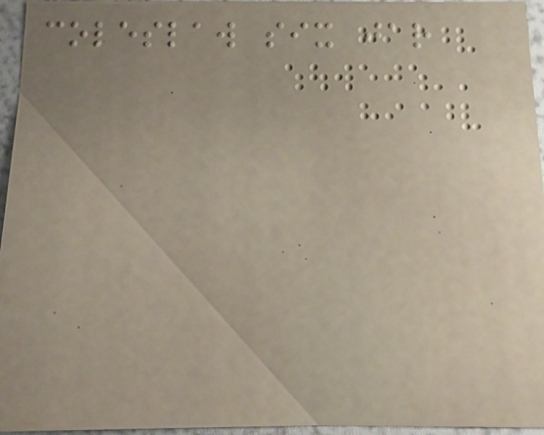coleslaw six jar
